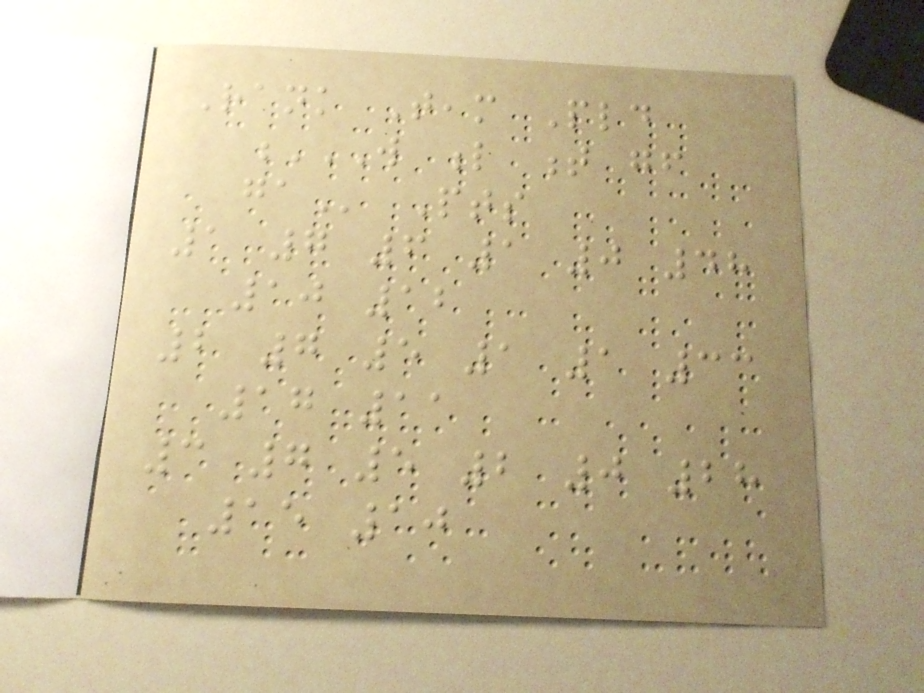Rank Team Pld
W L T GF
GA Pts
1 7 6 1 0 48
10 12
2 7 5 1 1 33
17 11
3 7 5 2 0 28
15 10
